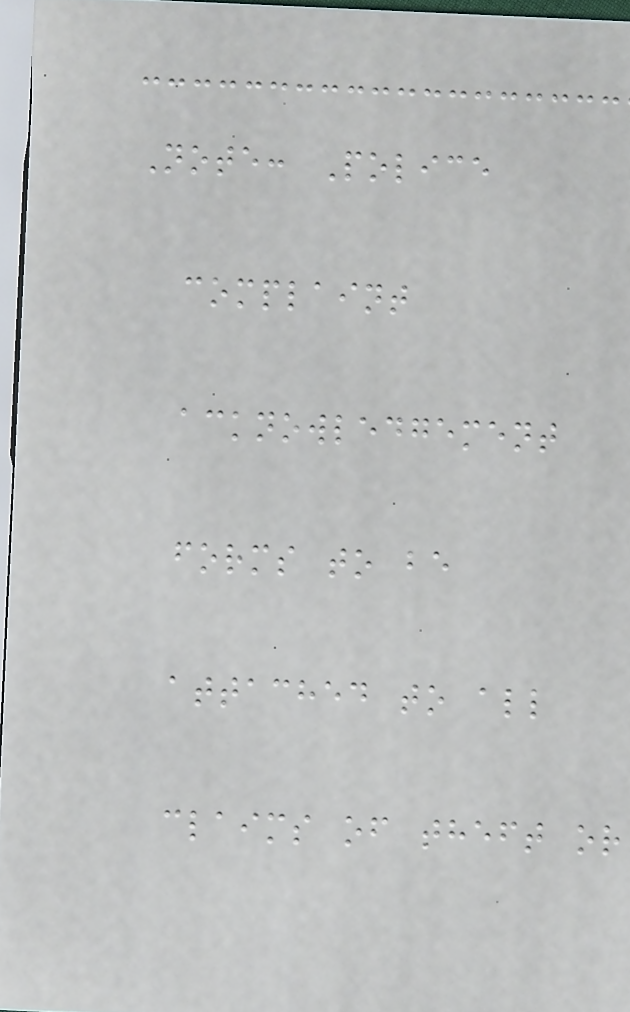Note: Police
complaint
acknowledgement
forms to be
attached to all
claims of theft or
